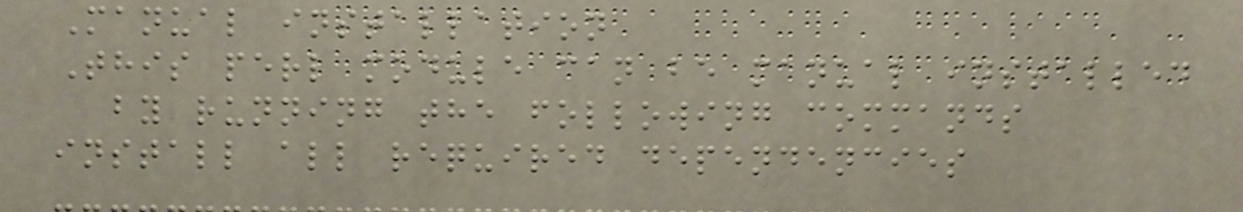Manual installation
This perl module can be manual installed
by running the following commands
install all required dependencies
